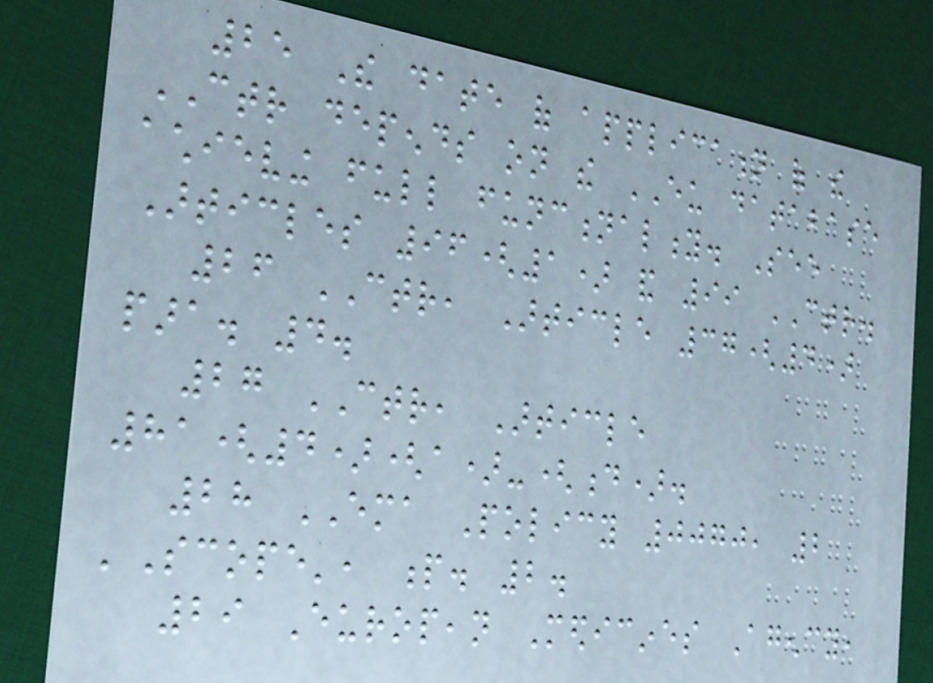25 The date of application of the
CTR depends on the EU database
achieving full functionality. See
Articles 96(1) and 99 CTR.
26 CTR, Article 37(4)
para. 4.
27 CTR, Article
81(4)(a)-(d).
28 EMA Policy 0070, 2
'Scope', p. 2.
29 European Medicines Agency,
